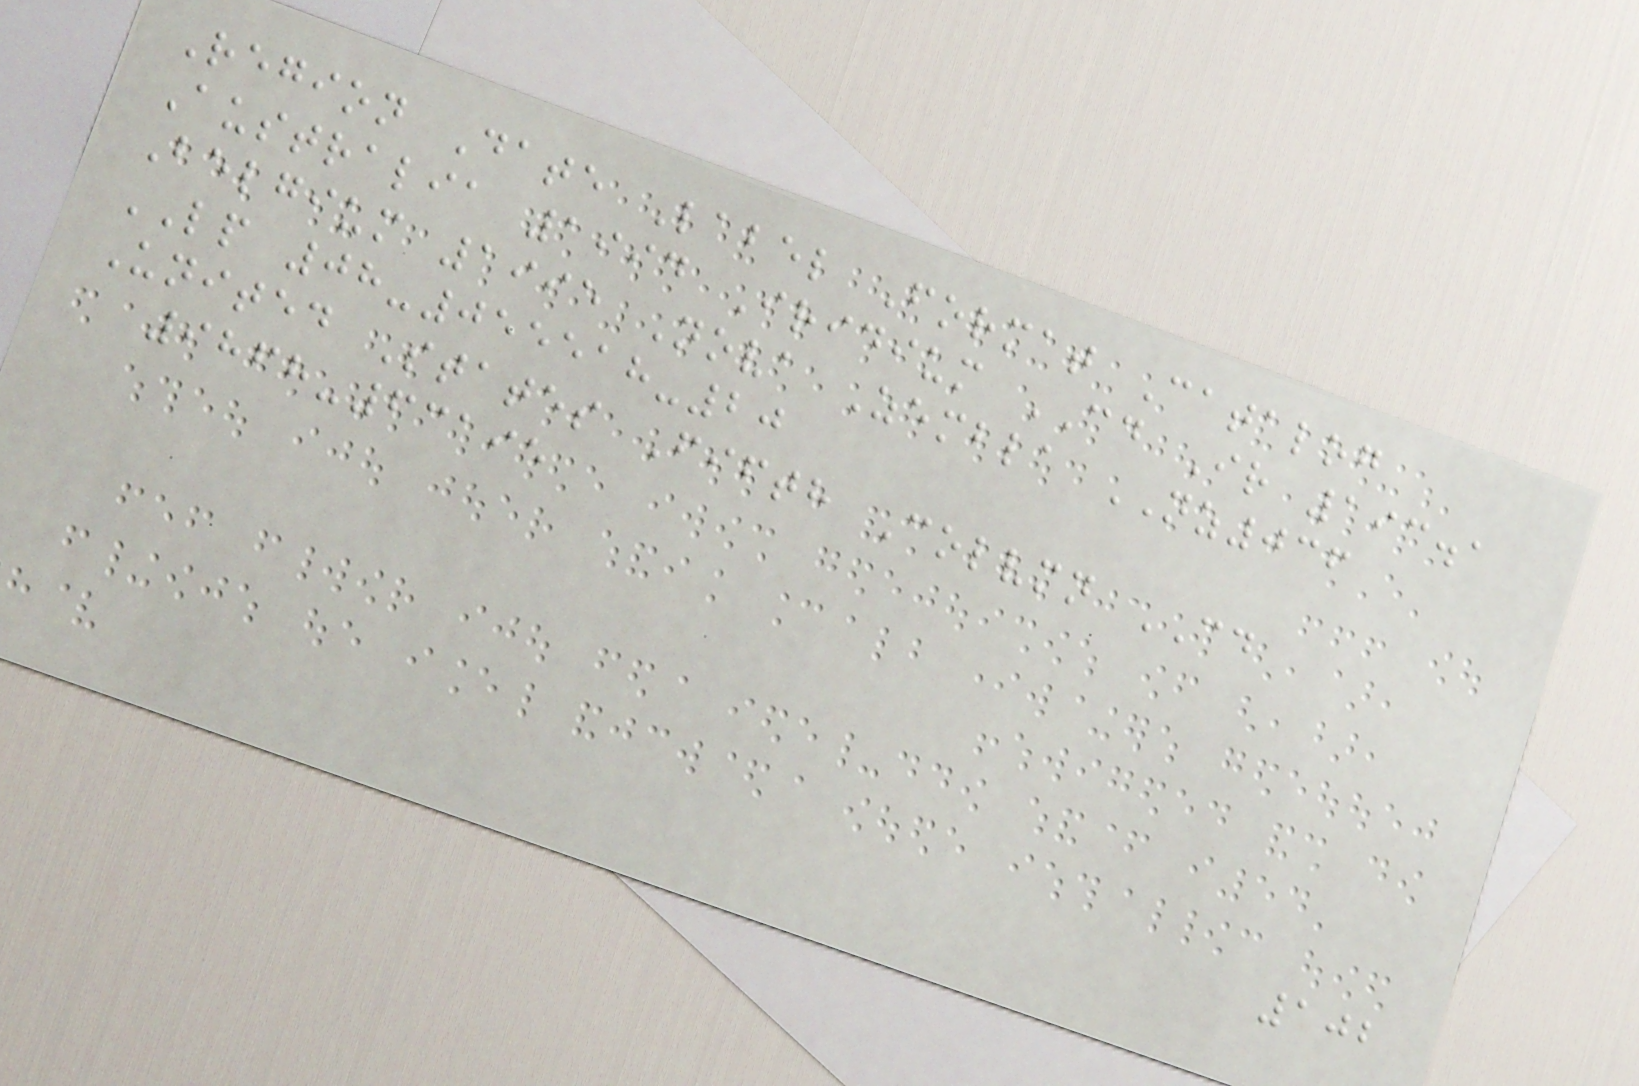Region Date Label Format Catalog
Australia 1994 Iridium CD Ir 193.1
Belgium 1995 Nova Zembla NZ036
LP 08-055518-20
United States Fifth Colvmn CD
9868-63195
102
